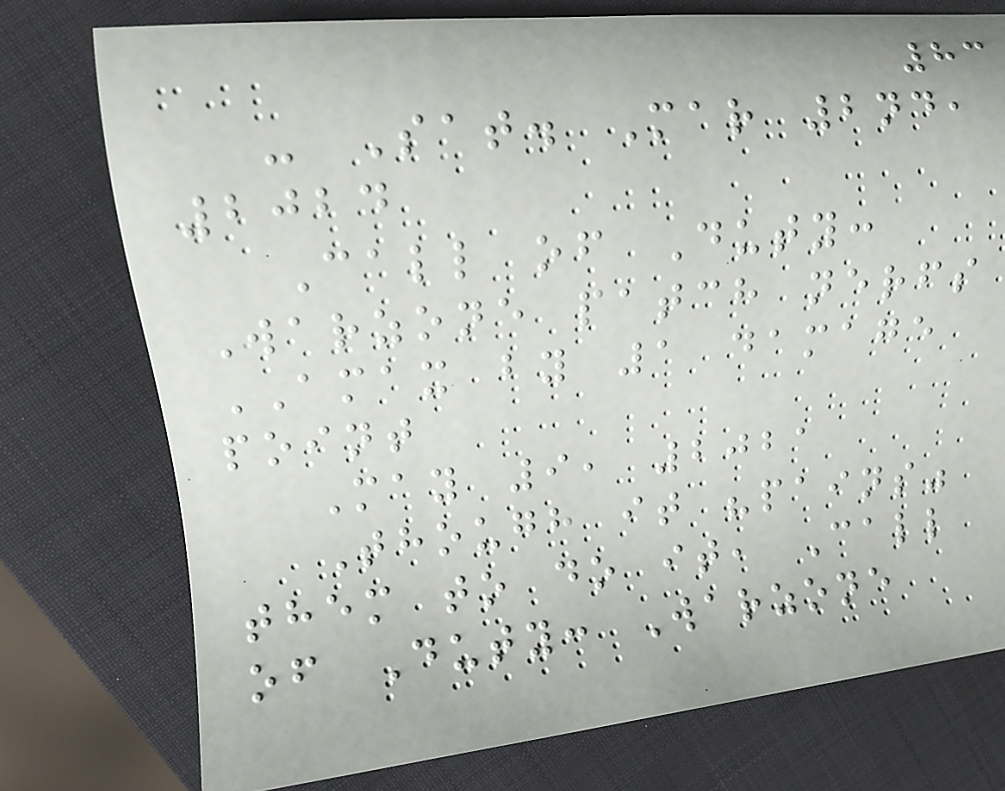83
- Sat. Mar 2nd,
2024
Call of Duty:
Warzone patch nerfs
AMAX by 1 damage
point
May 9, 2021
Though it "pains"
them to do it, Call
of Duty: Warzone
